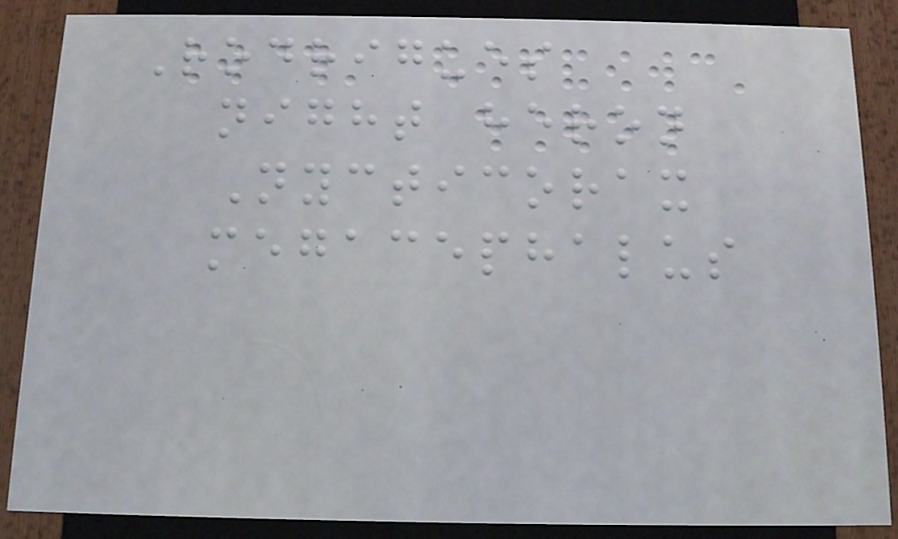Rodrigues
night heron
Nycticorax
megacephalus
